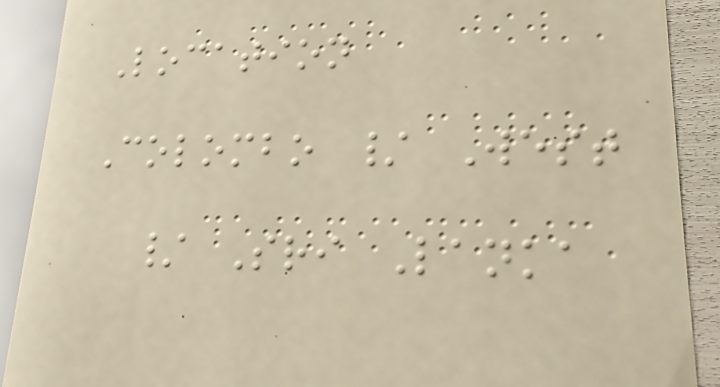Location
Colombo / West
/ Sri Lanka
